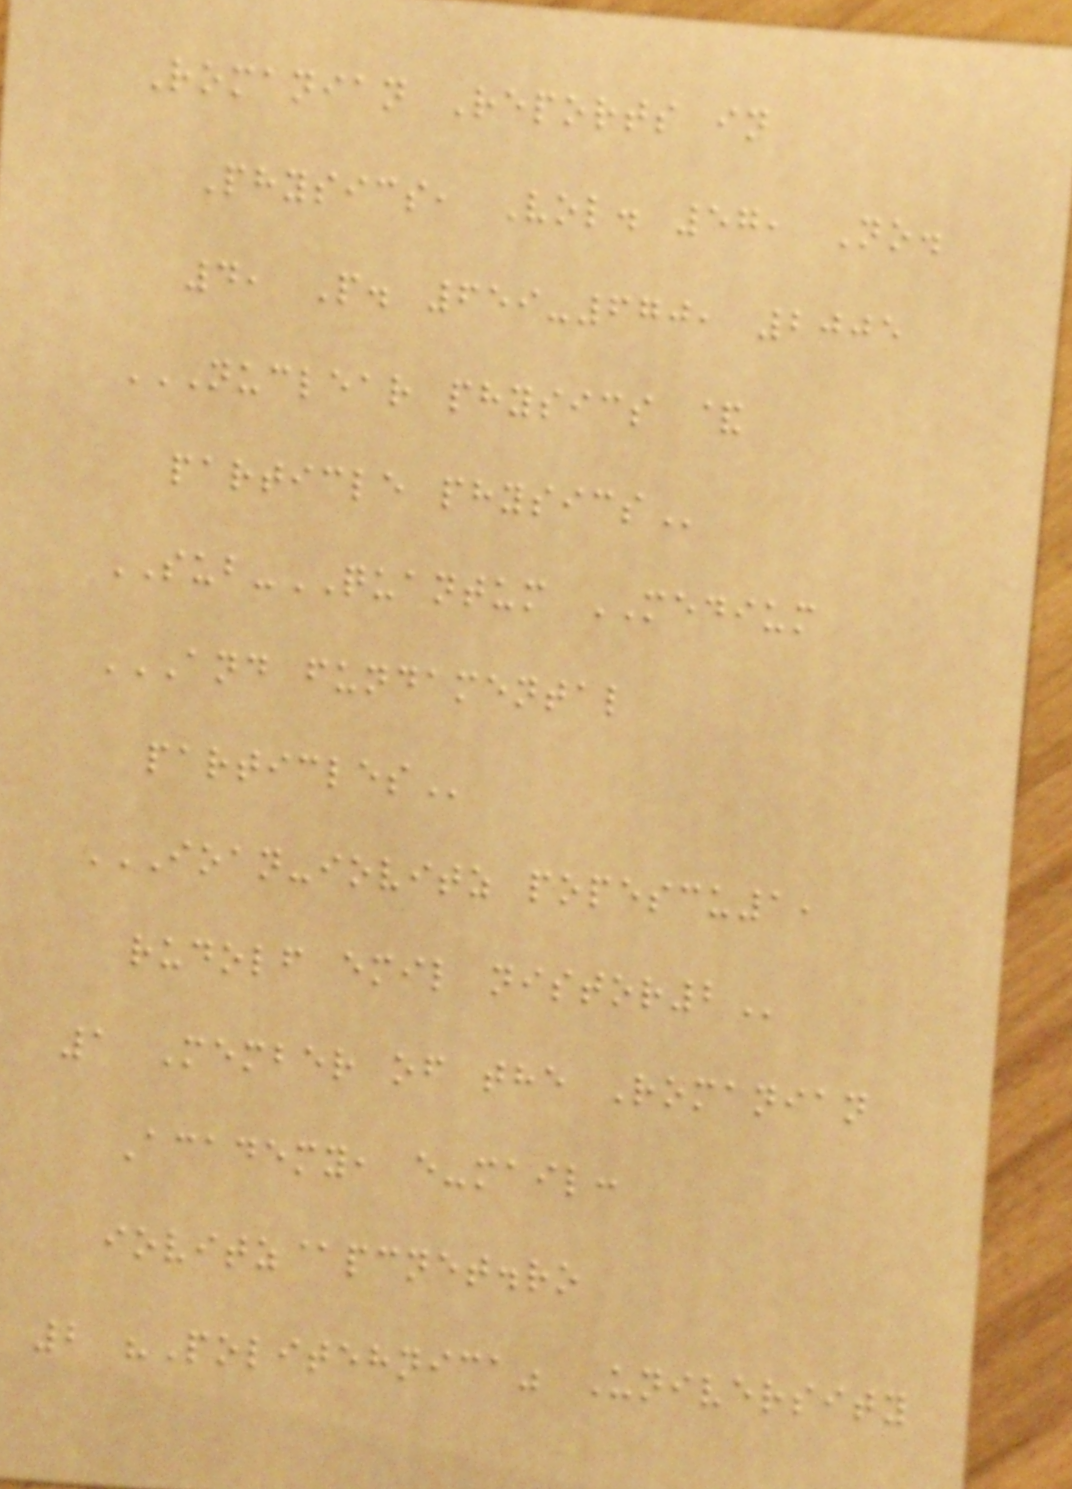Romanian Reports in
Physics, Vol. 57, No.
4, P. 659-670, 2005
NUCLEAR PHYSICS &
PARTICLE PHYSICS
SUB-QUANTUM MEDIUM
AND FUNDAMENTAL
PARTICLES
IOAN-IOVITZ POPESCU1,
RUDOLF EMIL NISTOR2
1 Member of the Romanian
Academy, e-mail:
iovitz@pcnet.ro
2 "Politehnica" University
